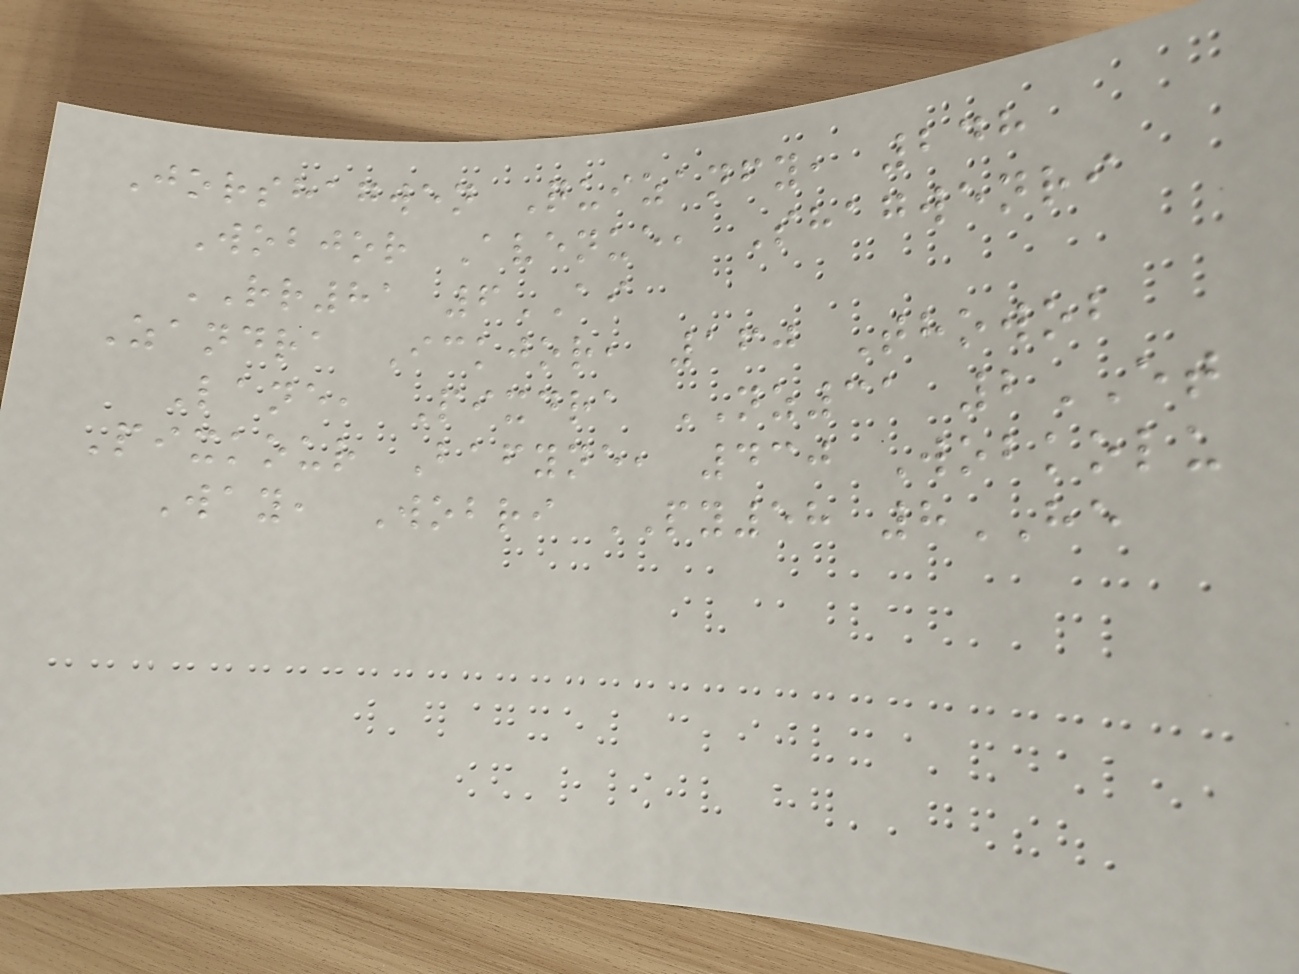Jorshagwen Quizanfy, 248
Wobjor Avenue, Shagwenri
RR81 6AI
Zandra Ickjor, 160 Thowob
Lane, Pixdra NZ31 2ET
Pixkour Bafyne, 430 Wobkolu
Way, Wobri PY58 8HE
